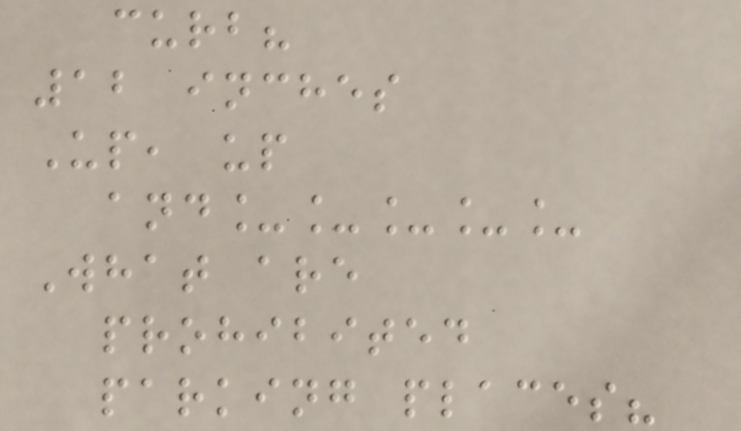curb?
12 inches
Up, up
and_____
What are
prohibited
parking places?
